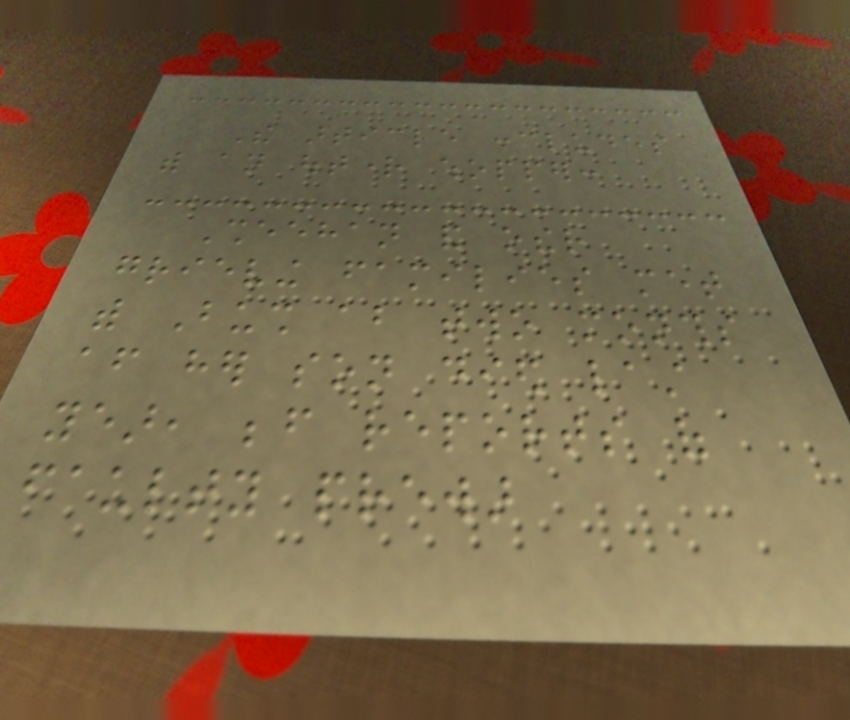The article concludes
with an outright whopper:
Sheehan and other
grieving families met
with Bush about two months
after her son died last
year, before reports of
faulty prewar
